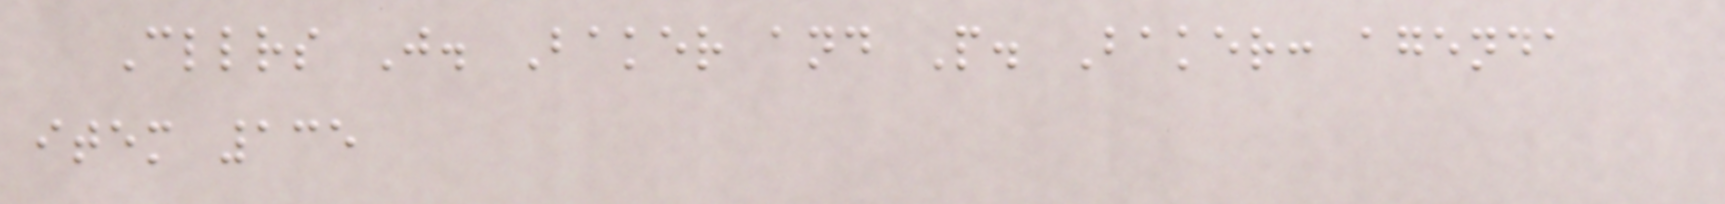Cllrs J. Baker and P. Baker: agenda
item 135
